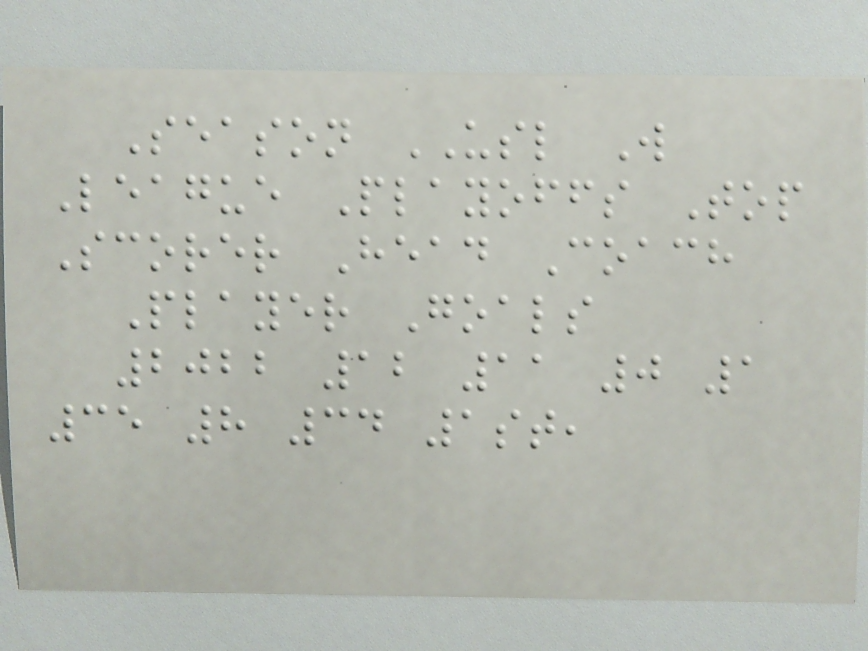Season USL W
League Playoffs Top
Scorer Head Coach
Player Goals
2022 12 11 0 1
35 8 34 1st,
